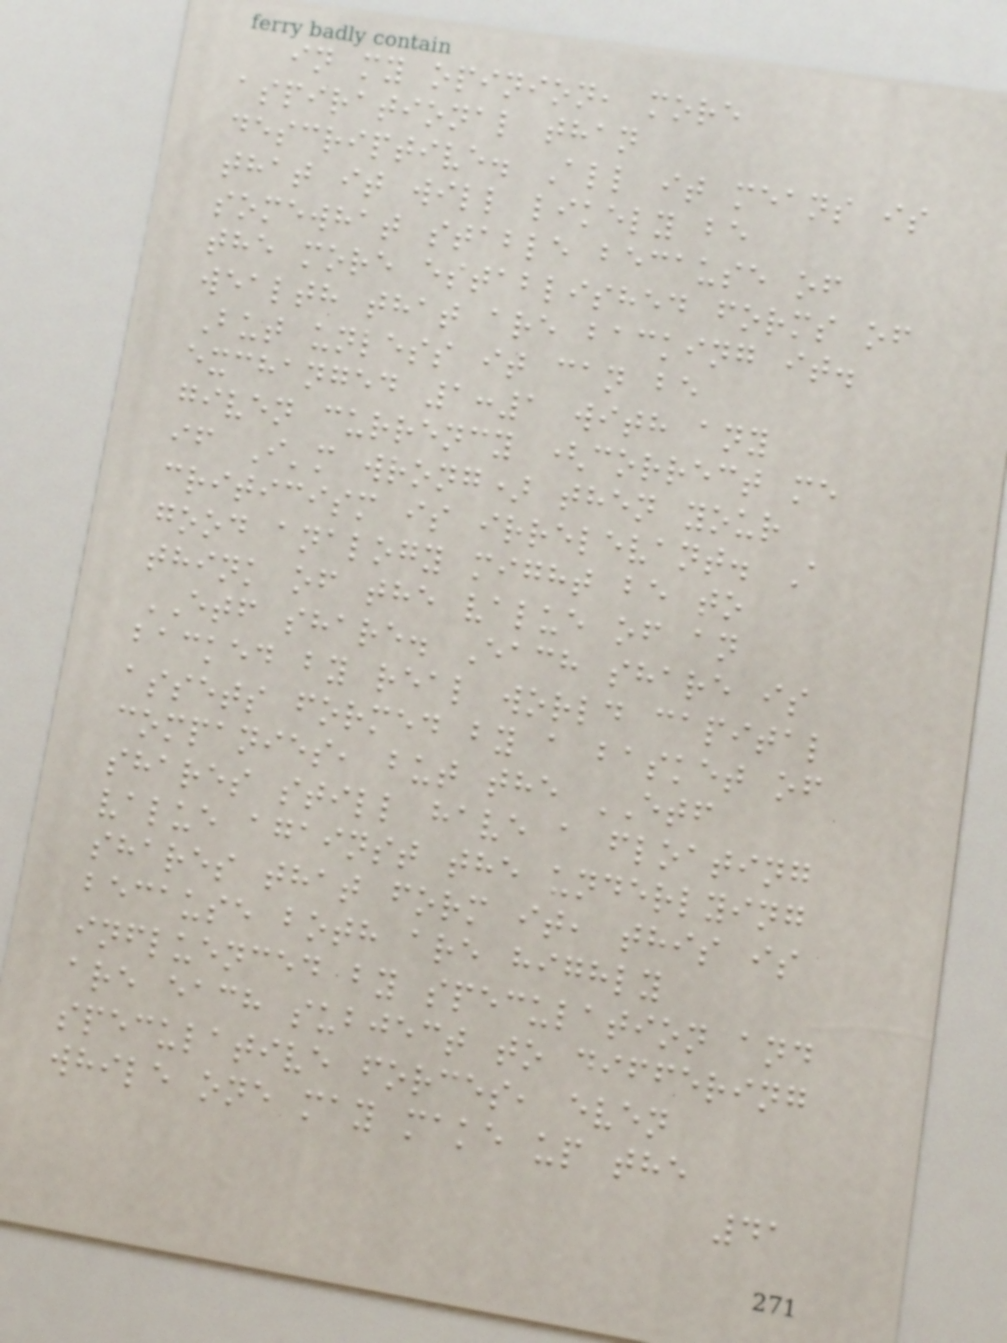in my opinion, more
aspirational than
descriptive. All it means is
that it will likely be
somewhat stable because of
the more established forms of
wealth that are backing it.
But unless it can be
exchanged 1:1 with any
given currency (correct me
if I'm wrong) then your
criticism is irrelevant. A
good analogy might be to
think of the value of an
ETF share. Each share is
backed by real world capital
assets formed by a basket of
companies, but the ETF
shares still have a floating
value against the underlying
shares that form it, this is
because both are highly
influenced by speculation and
are each subject to differing
speculative forces, even
while one may make up the
41
